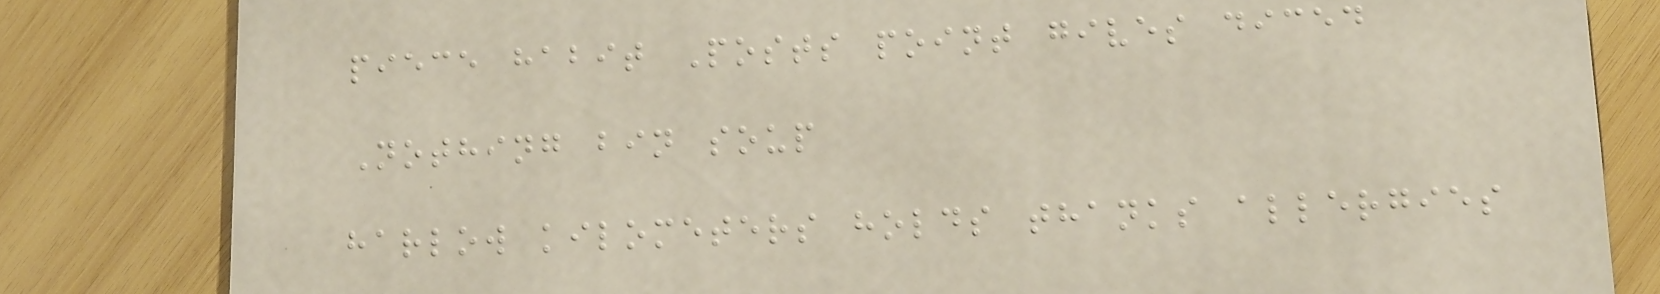piece habit Posts point gives diced
Nothing bin soup
harlow kilometers holds thanks allergies
